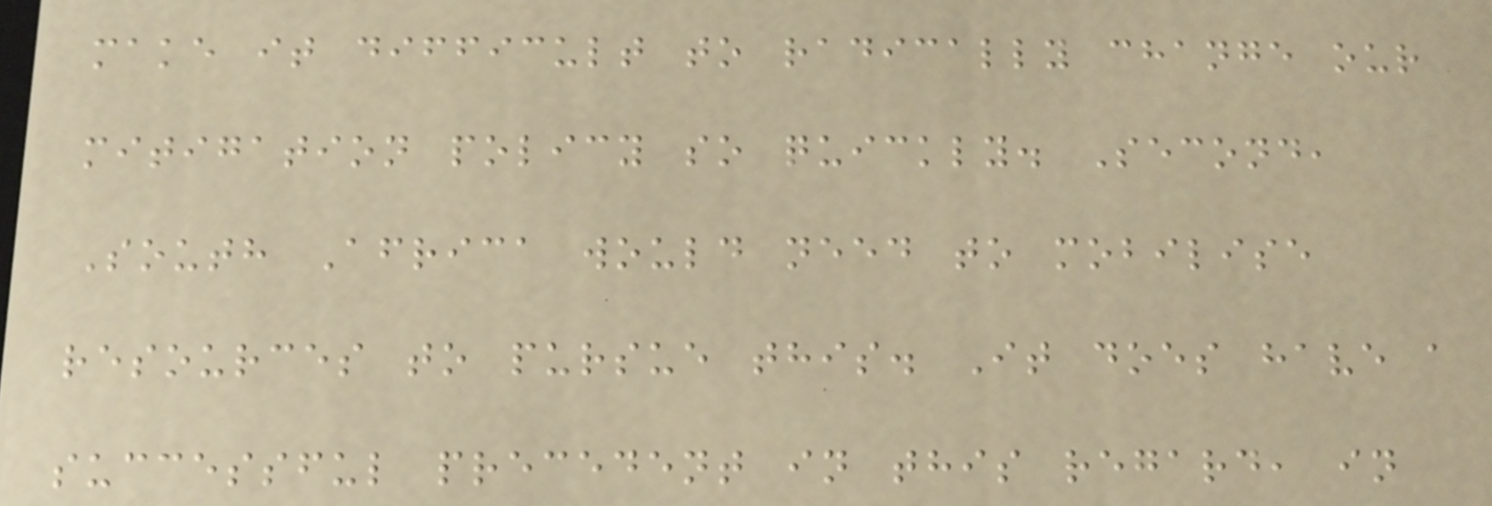make it difficult to radically change our
mitigation policy so quickly. Second,
South Africa would need to mobilise
resources to pursue this. It does have a
successful precedent in this regard, in
